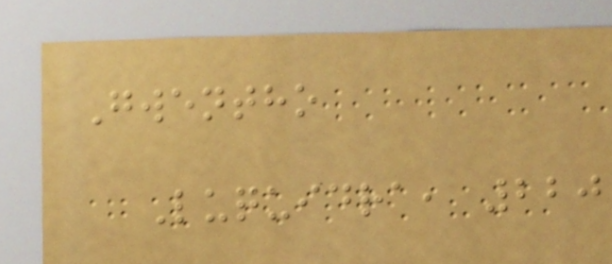Gwentho
Luquidra, 220
